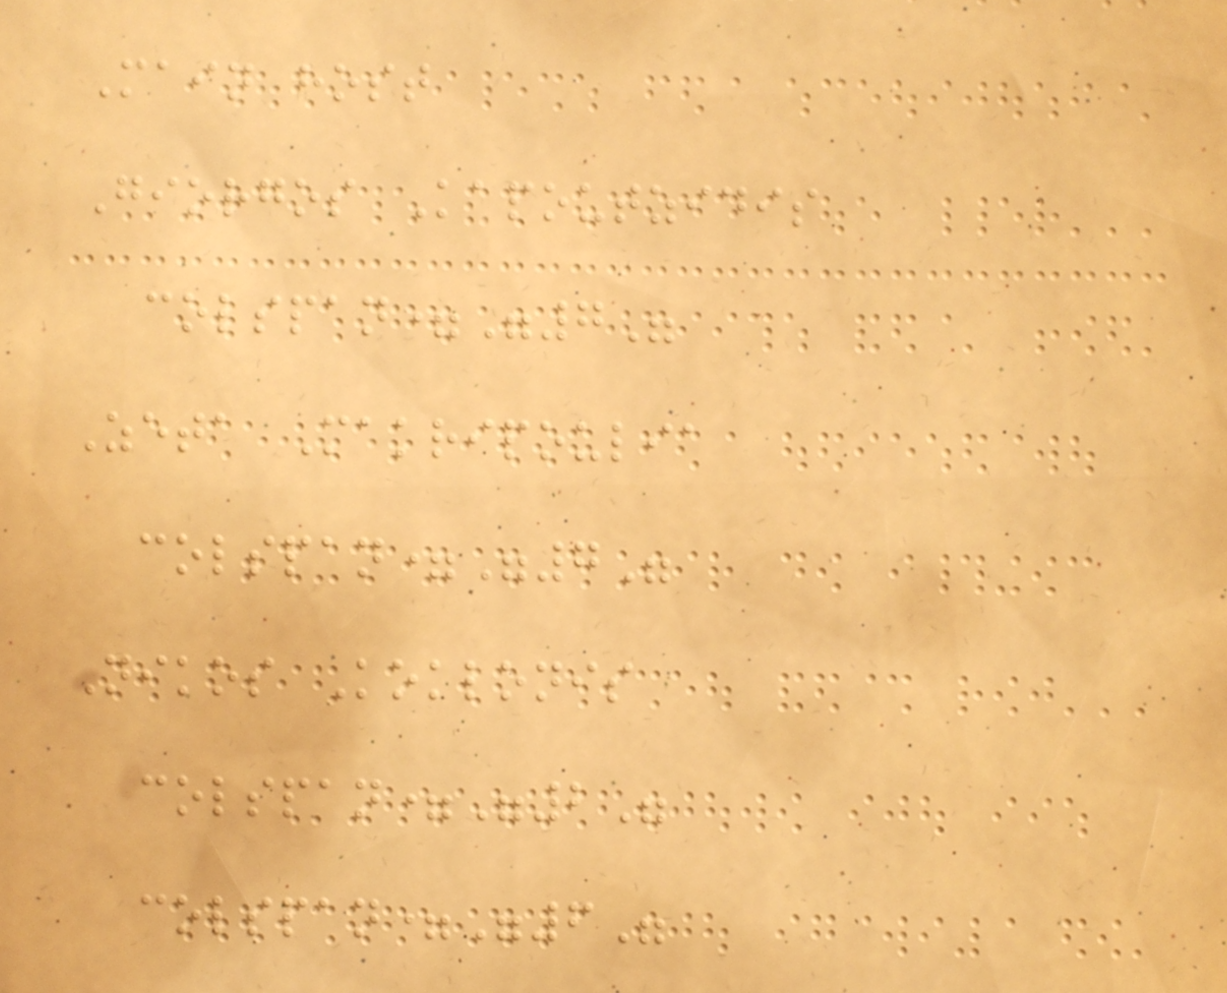Main host
Giorgos Kapoutzidis
colspan="7"
Zeta Makripoulia
colspan="7"
Nikos Koklonis
colspan="2"
colspan="6"
